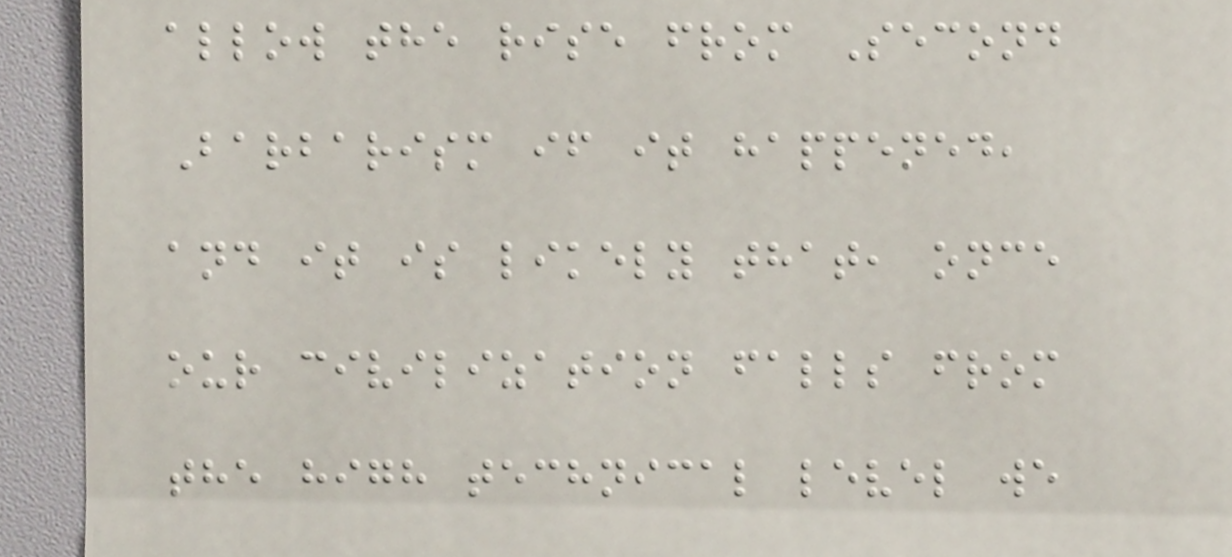allow the rise from Second
Barbarism if it happened,
and it is likely that, once
our civilization falls from
the high technical level we
